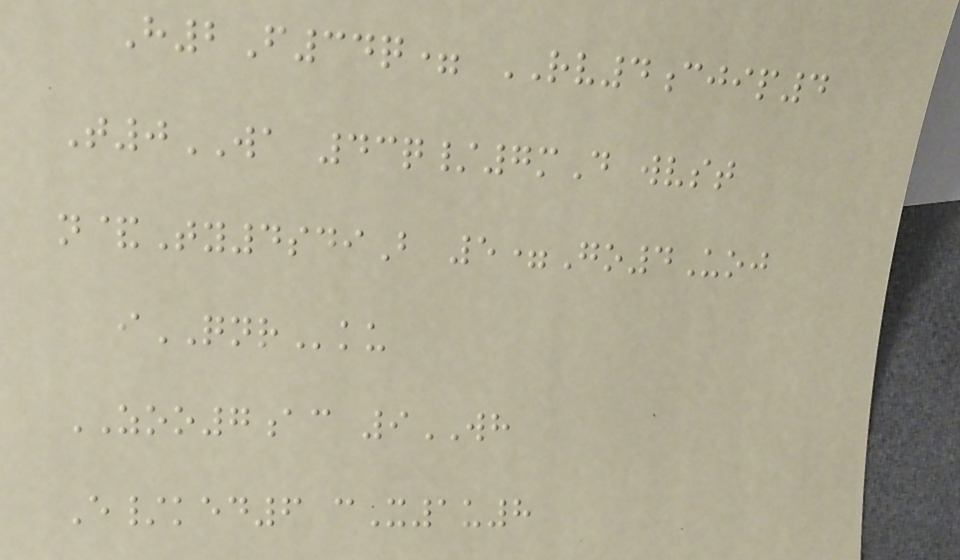H2F34q= RV4cjip4
T0WA 43q/7mD wvst
n&Ty4sdiB 5=Go4Uoj
iQNRku
ZOO7ac 9WH
E/ked6 cX1u8
